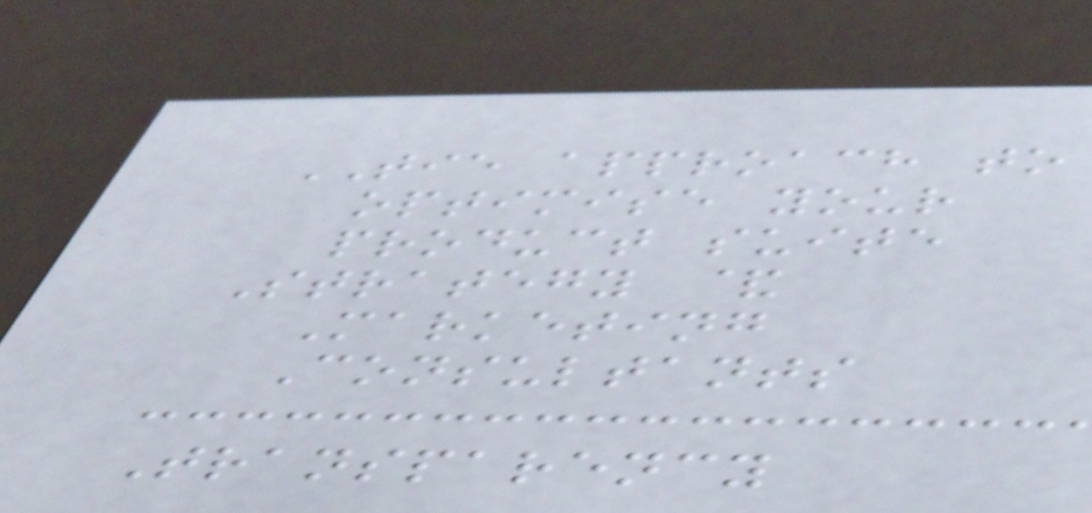TIE approach to
optimise your
product suite
Strategy &
Marketing
Consultants
Transparency
